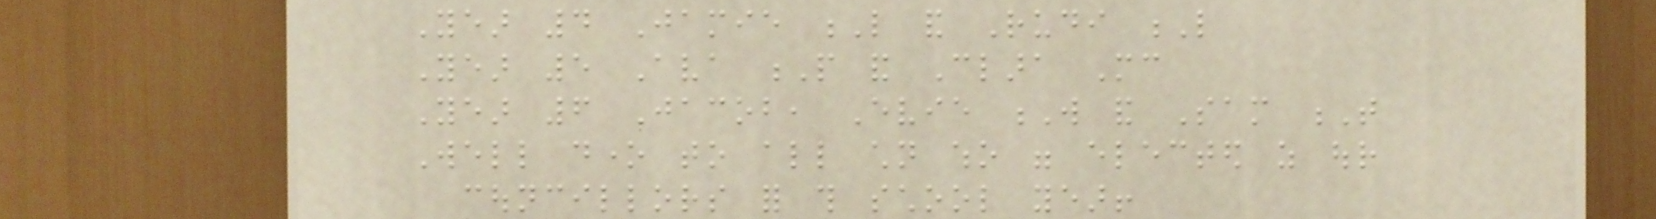Year 4 Jamie L and Rudi L
Year 5 Ava P and Clara Mc
Year 6 Jacob, Evie W and Sam T
Well done to all children who were elected as our
councillors for this school year!
